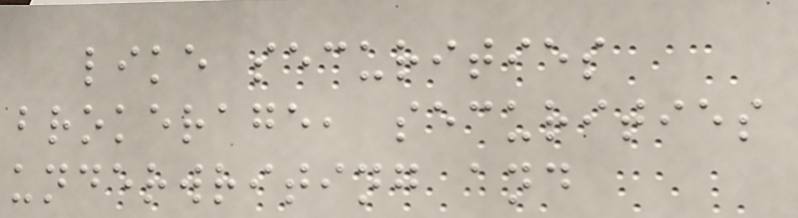like securities
brokerage, securities
underwriting and
